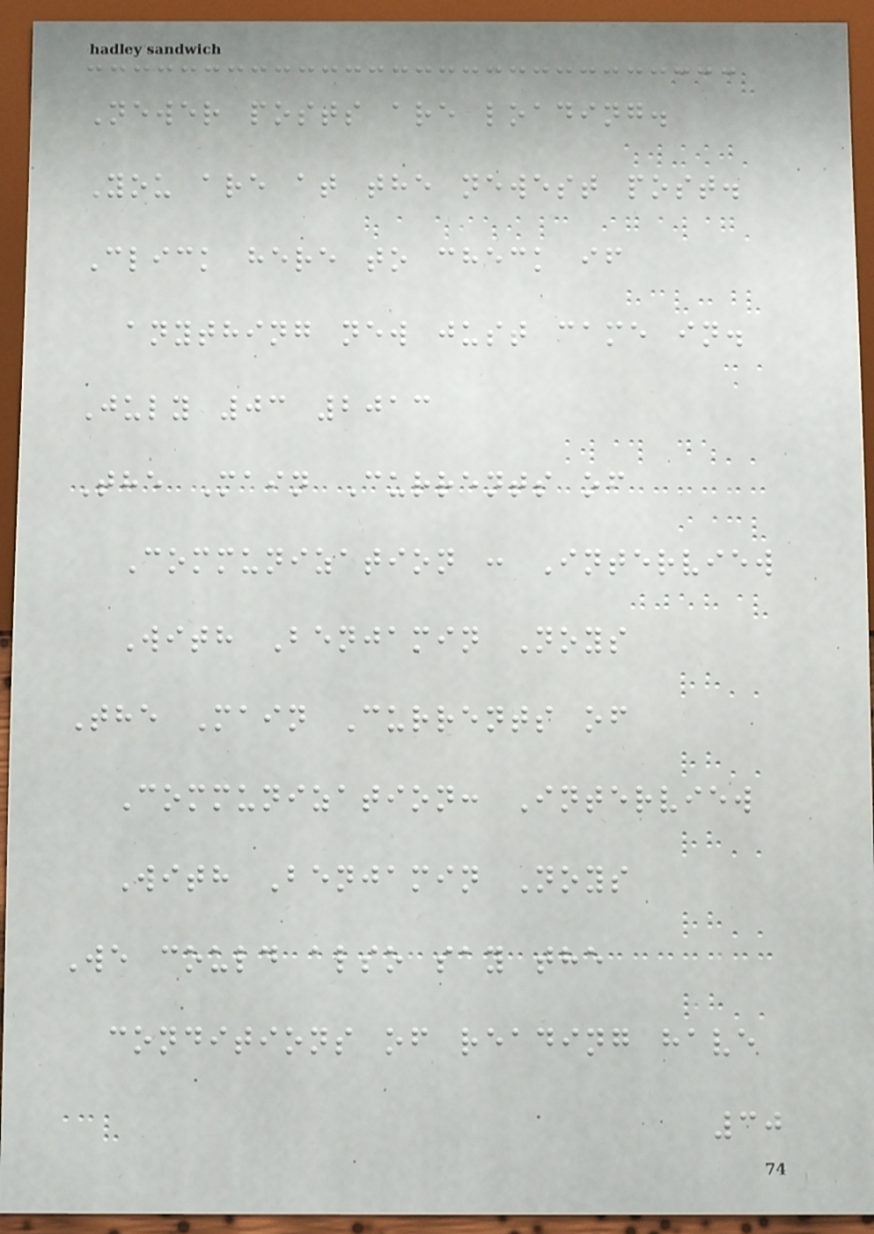Newer posts are loading.
You are at the newest post.
Click here to check if
anything new just came in.
July 03 2013
The Main Currents of
Communization : Interview
With Benjamin Noys
The Main Currents of
Communization: Interview
With Benjamin Noys
We could also say the
conditions of reading have
30
